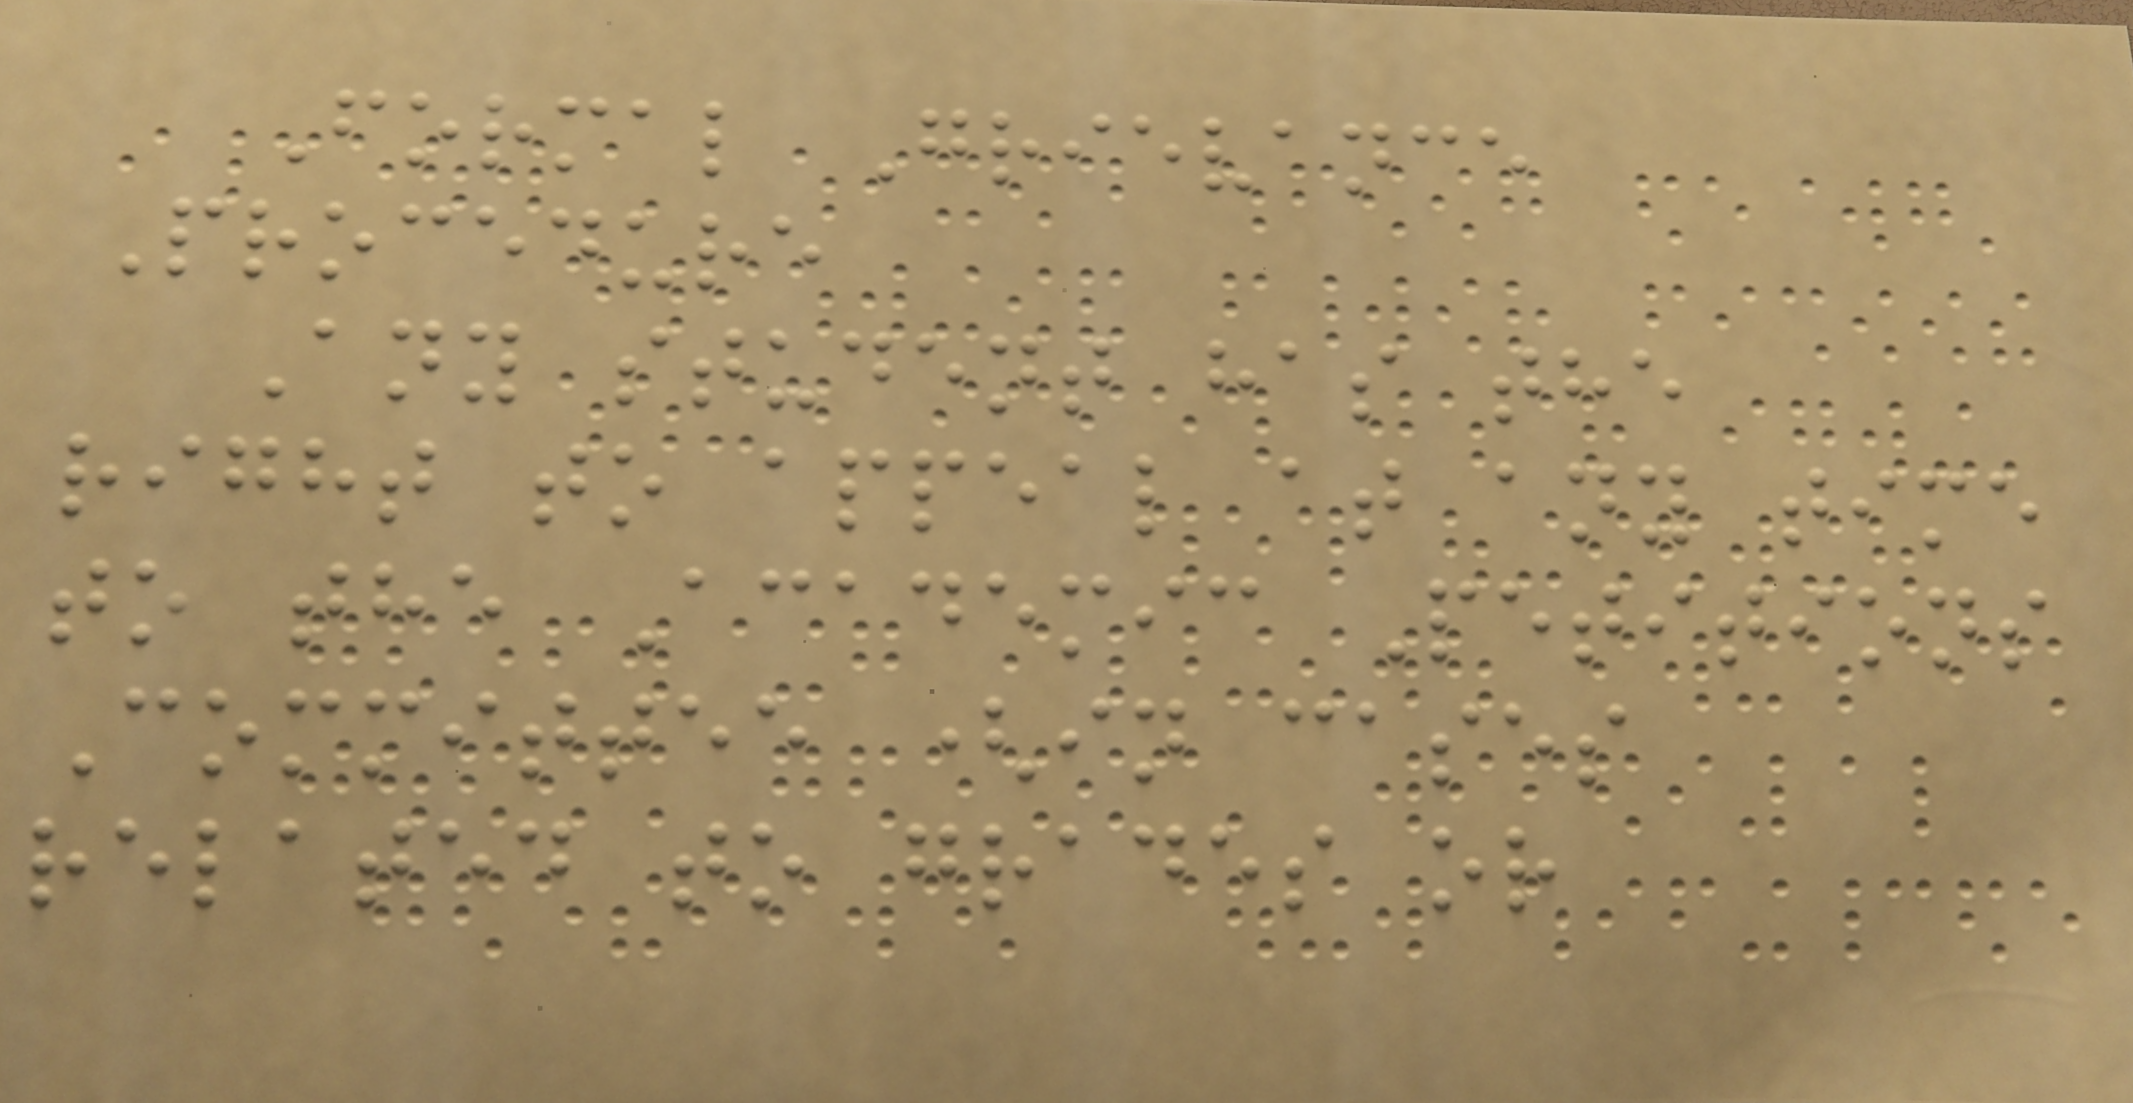Formal Grievance
Procedure
Any student has the
right to appeal at any time
to the Academic Petitions
Committee (in cases
related to grades or
